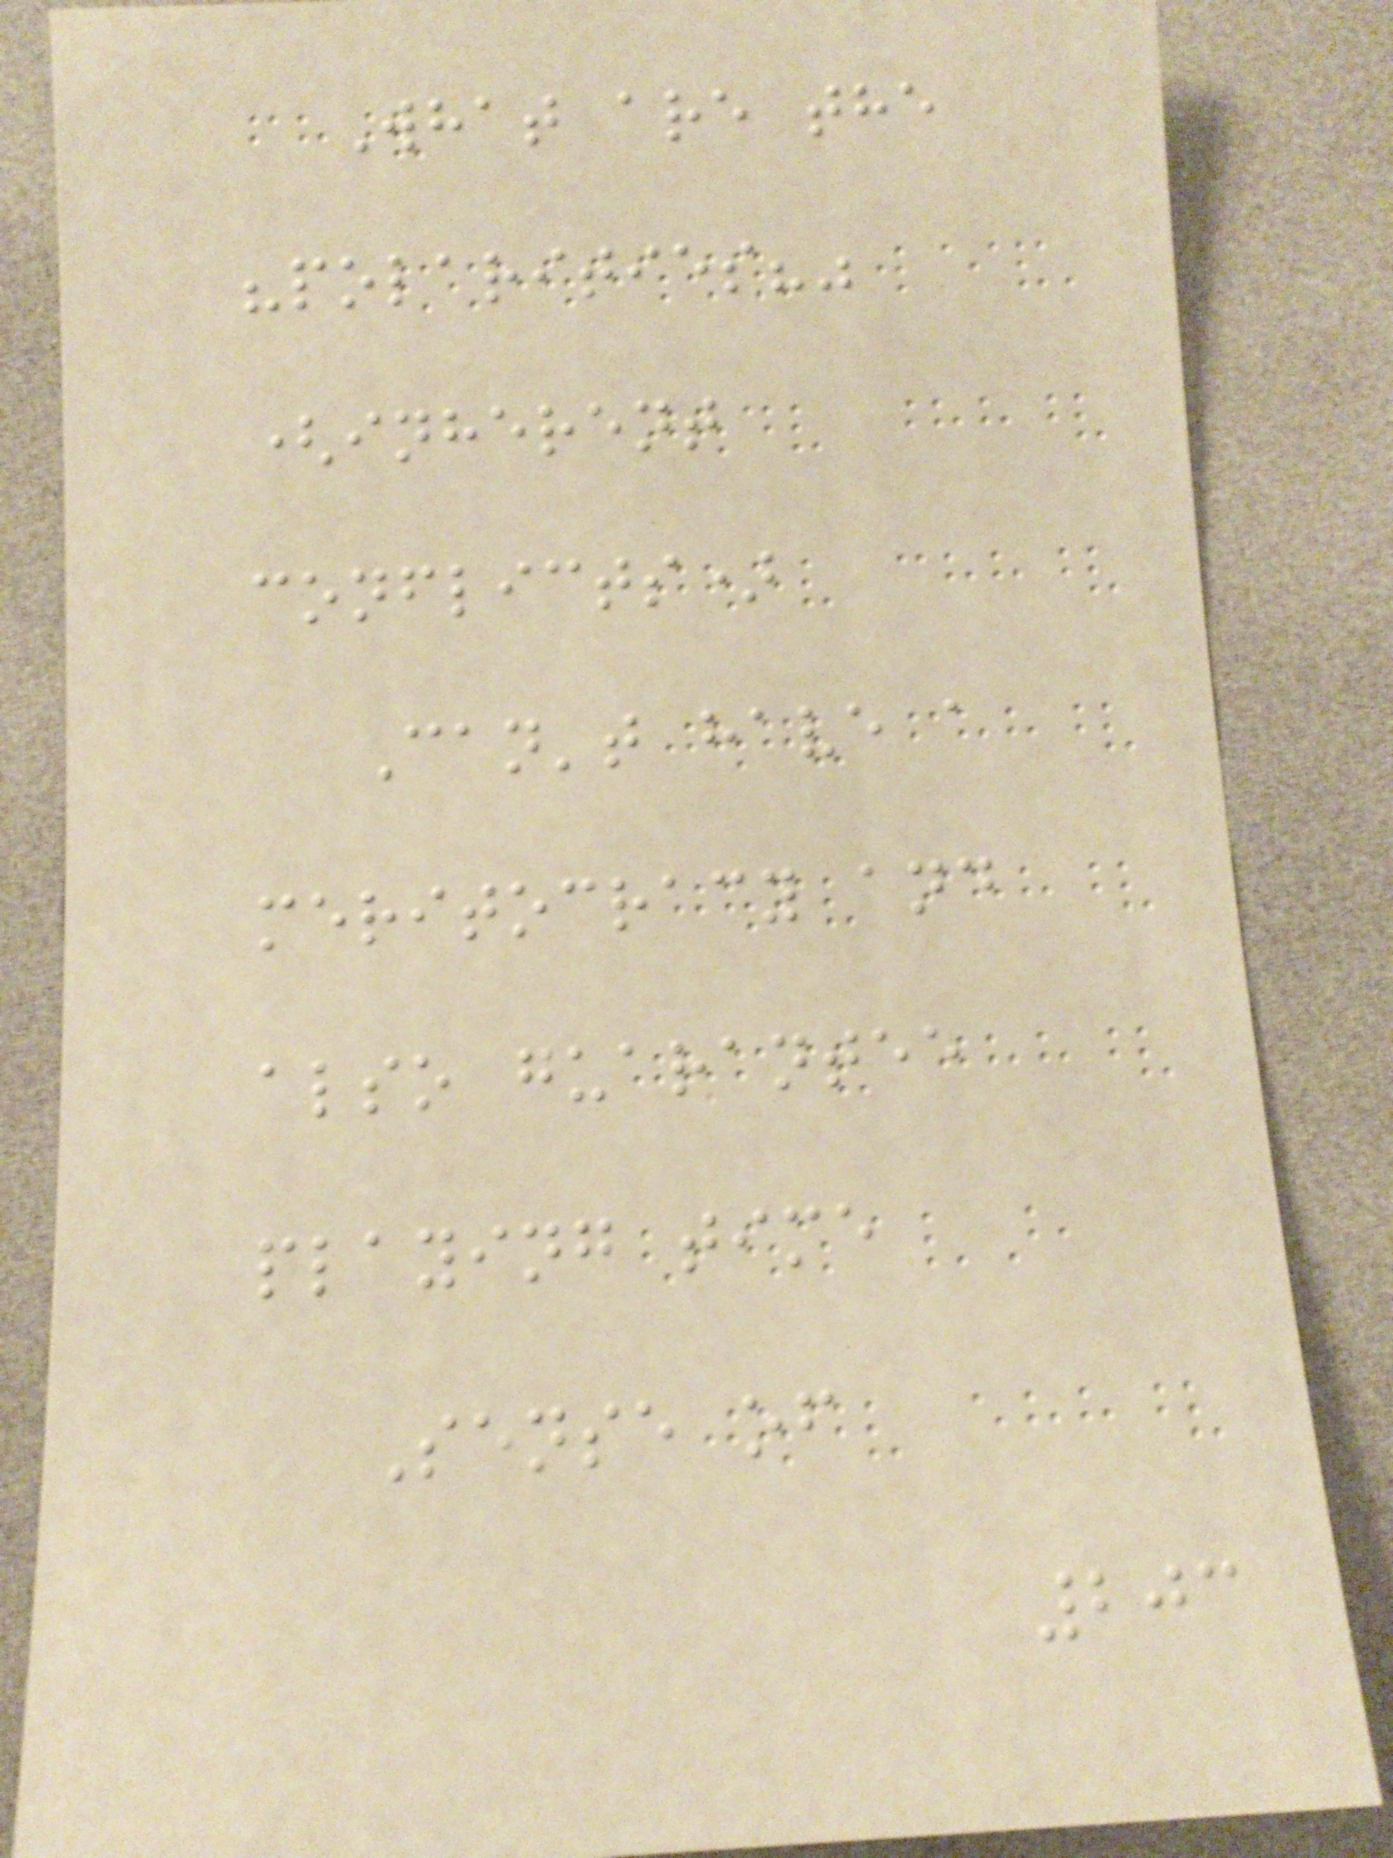What are the
"polarities?"
(inherent
conflicts)
Can't have a
meritocracy and
also guarantee
playing time
Sense of
203
